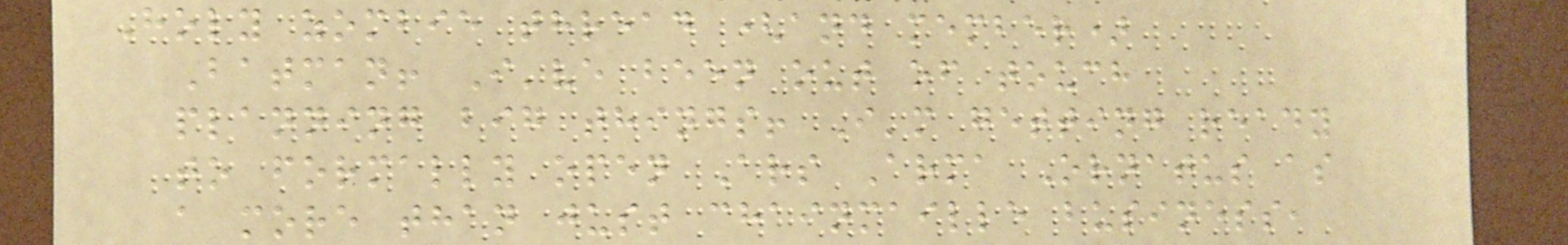Holy zombie thread (and member)
Batman! I've been out of touch
planning big things! I'm getting ready
to formally open Ars Arma Ornatus as
a more than just chainmaille business,
